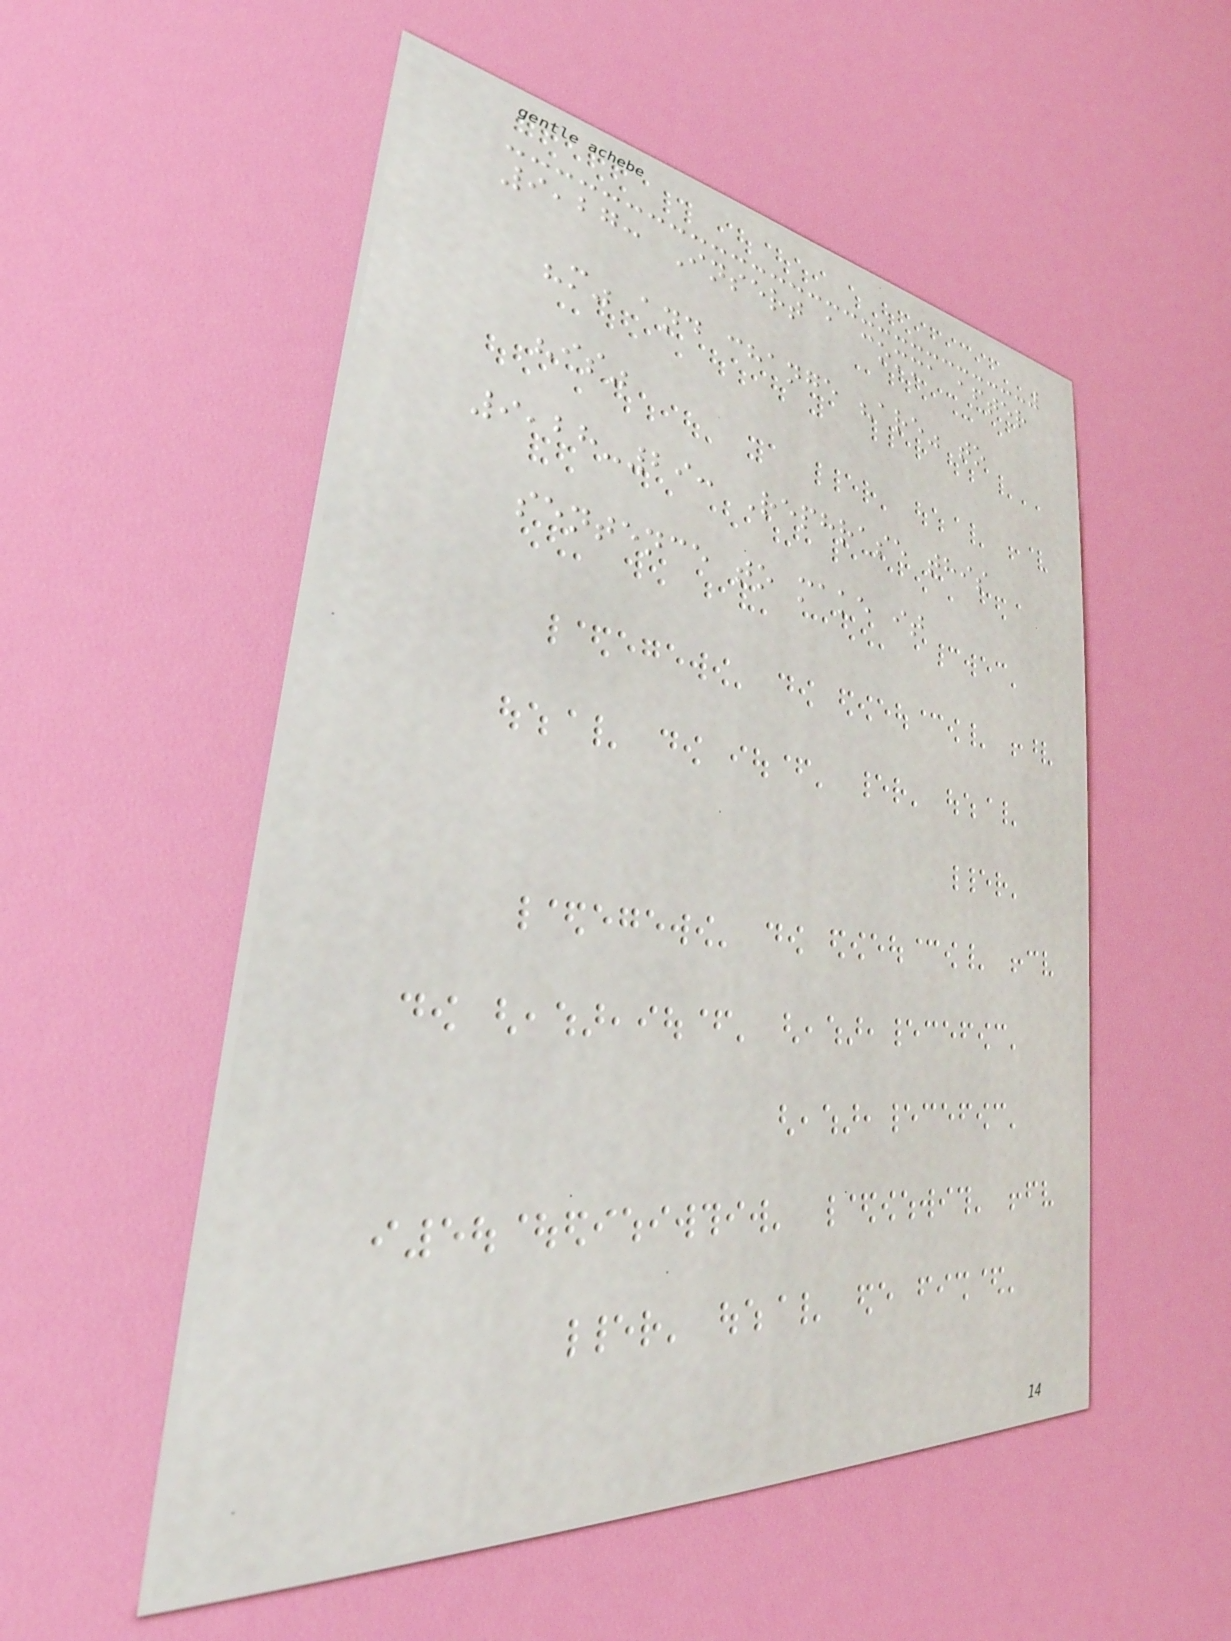9,27: Insert a comma after
"m" and change "are" to
"is"
9,28-29: Rephrase this
sentence to make it
